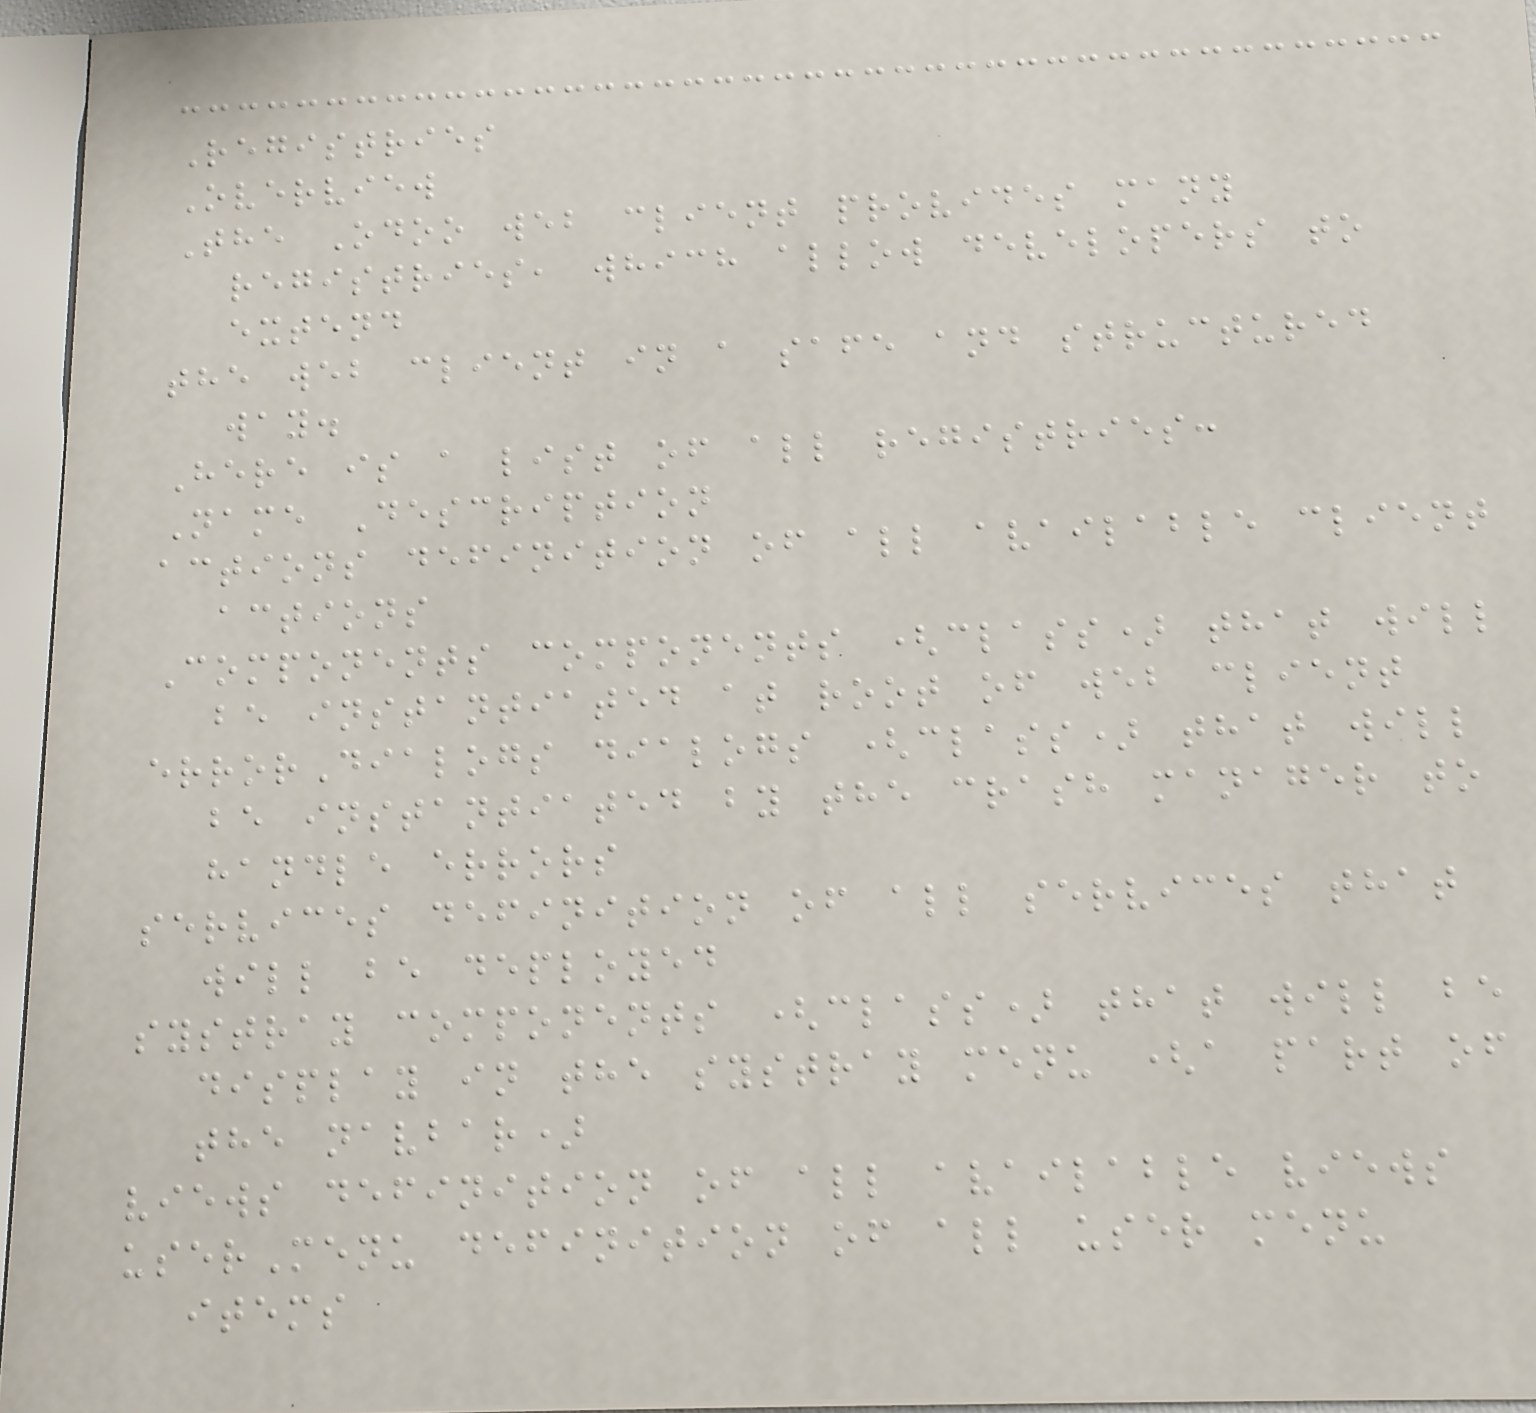Registries
Overview
The Odoo web client provides many
registries, which allow developers to
extend
the web client in a safe and structured
way.
Here is a list of all registries:
Name Description
actions definition of all available client
actions
Components components (class) that will
be instantiated at root of web client
errorDialogs dialogs (class) that will
be instantiated by the crash manager to
handle errors
services definition of all services that
will be deployed
systray components (class) that will be
display in the systray menu (a part of
the navbar)
views definition of all available views
userMenu definition of all user menu
items
